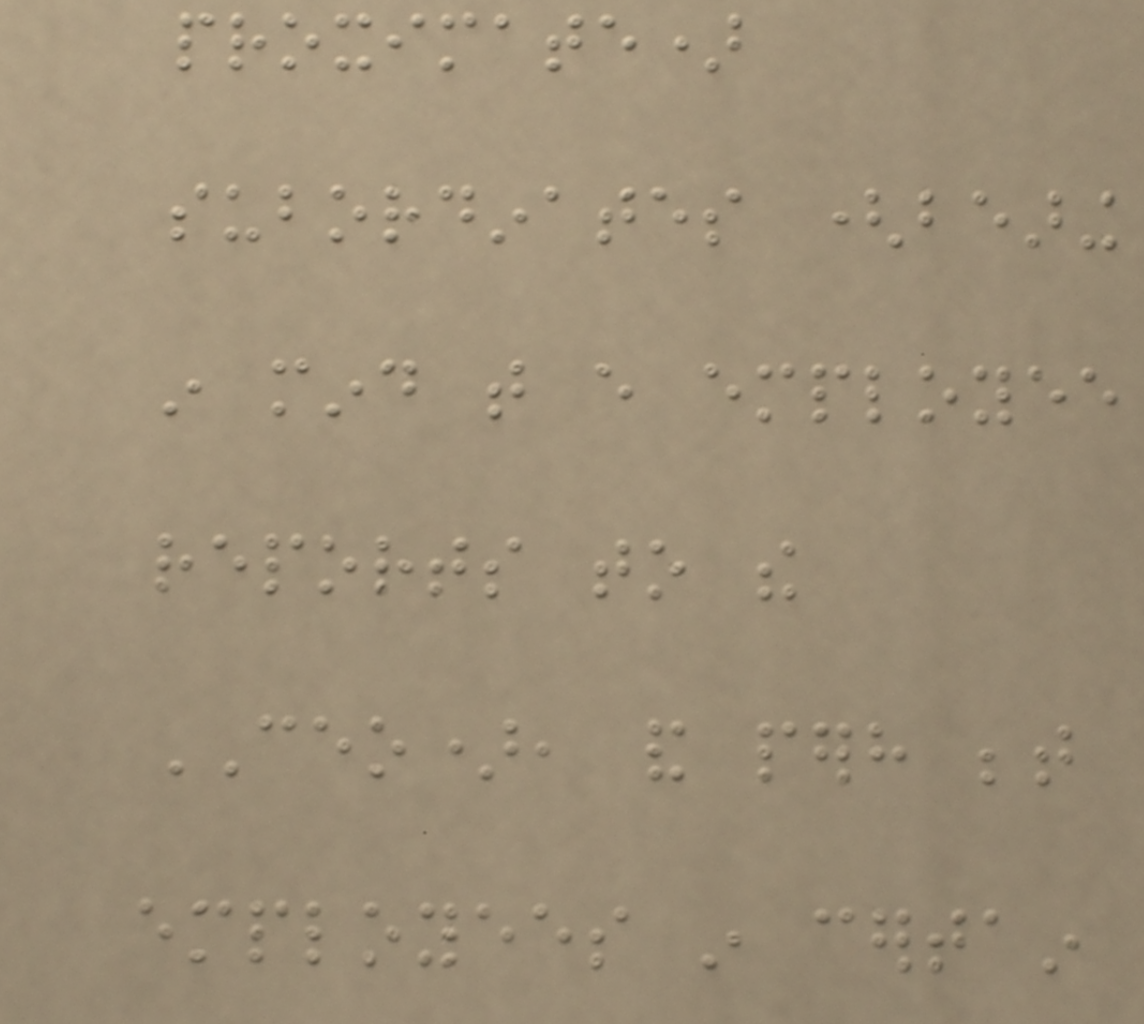proximate)
subordinates (bearing
in mind that every employee
reports to the
CEO), and perhaps between
employees in certain
